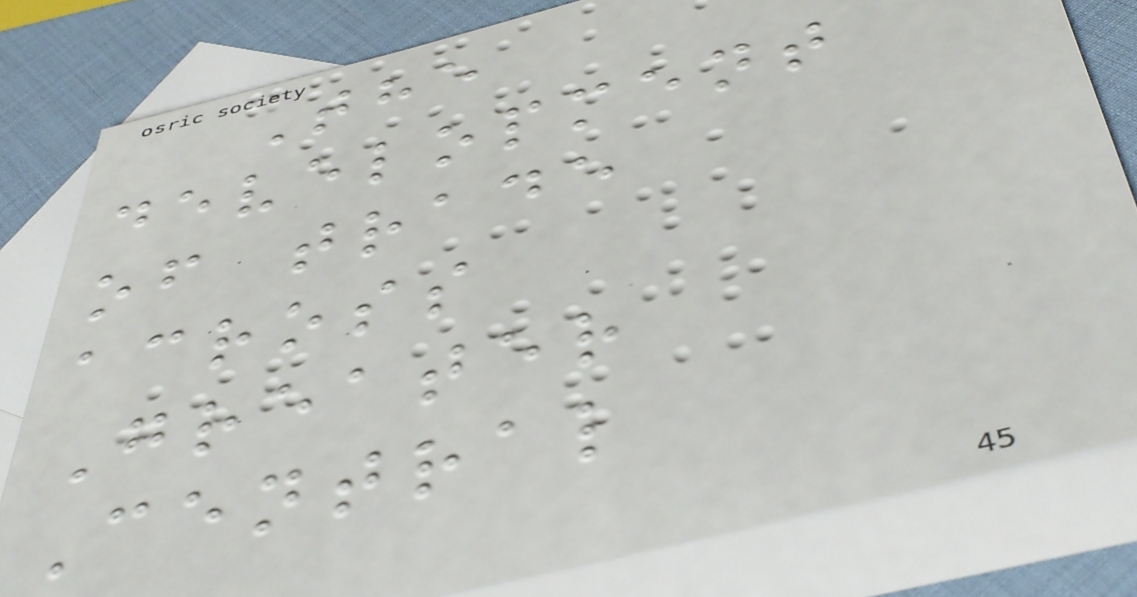The
development
of trade
across
Greater
Central
